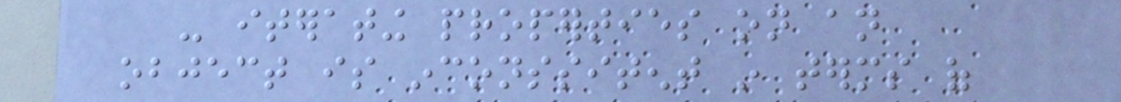- iterating properties on an
object is inconssitent in terms of
